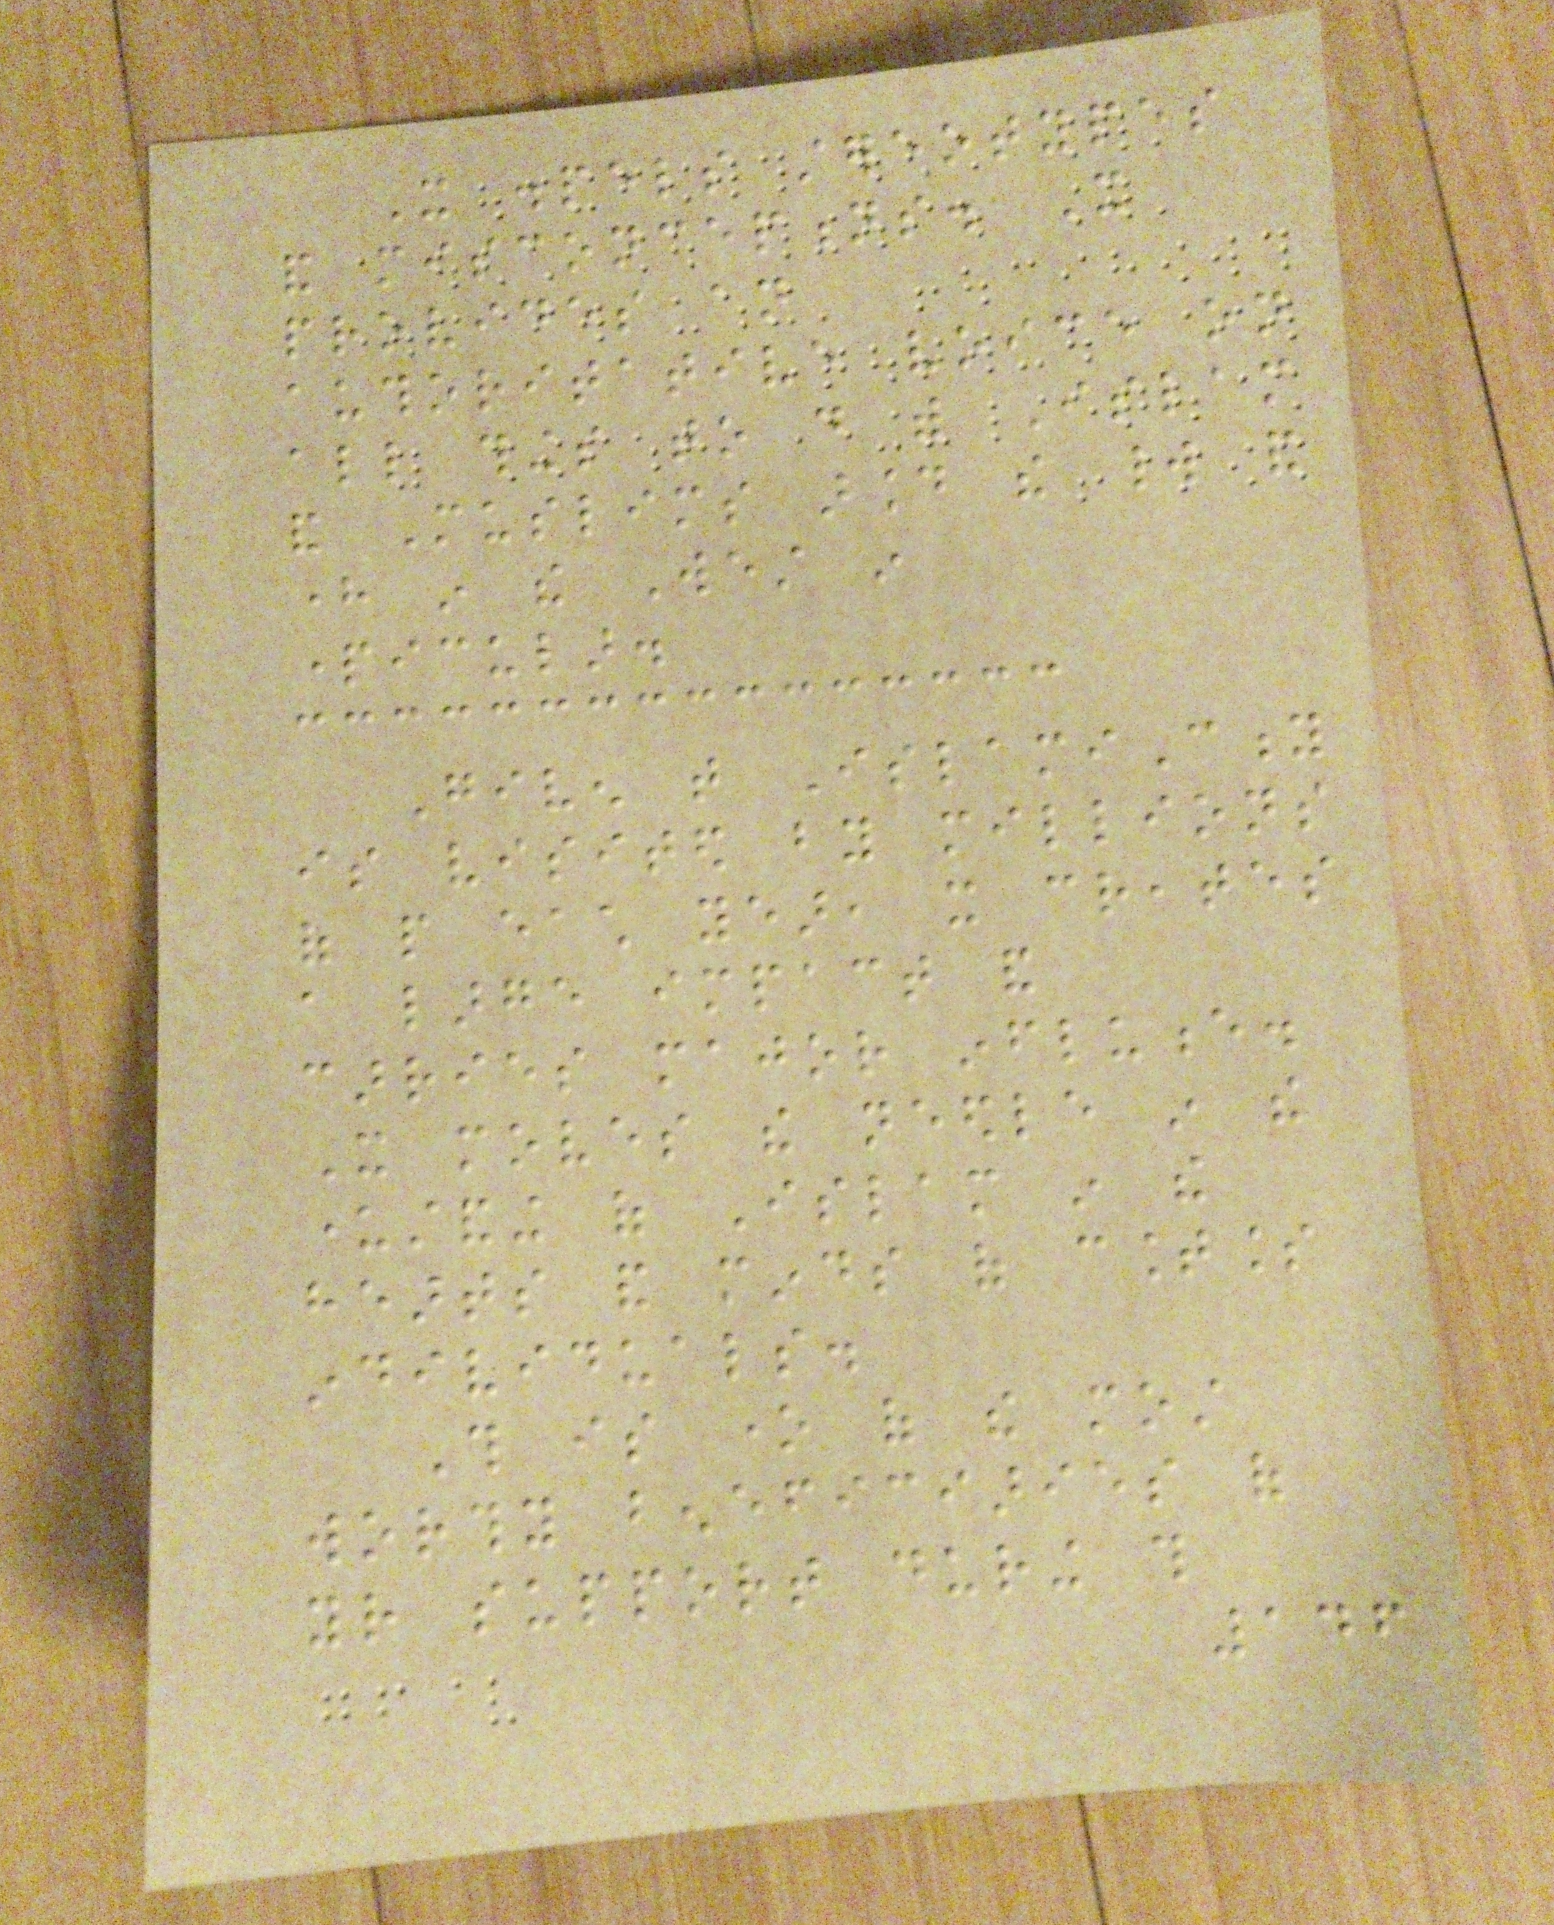It dispels stereotypes
and misconceptions. It
provides an
authoritative voice on
all things to do with Islam
and Muslims around the world and
here in the West in
particular.
Given that IslamiCity
is visited by millions
of people each year, it creates
a large impact and
carries major influence.
It moves the needle in the
understanding of Islam in the
hearts and minds of countless
individuals.
This is one of the most
worthy beneficiaries of
your support during this
146
